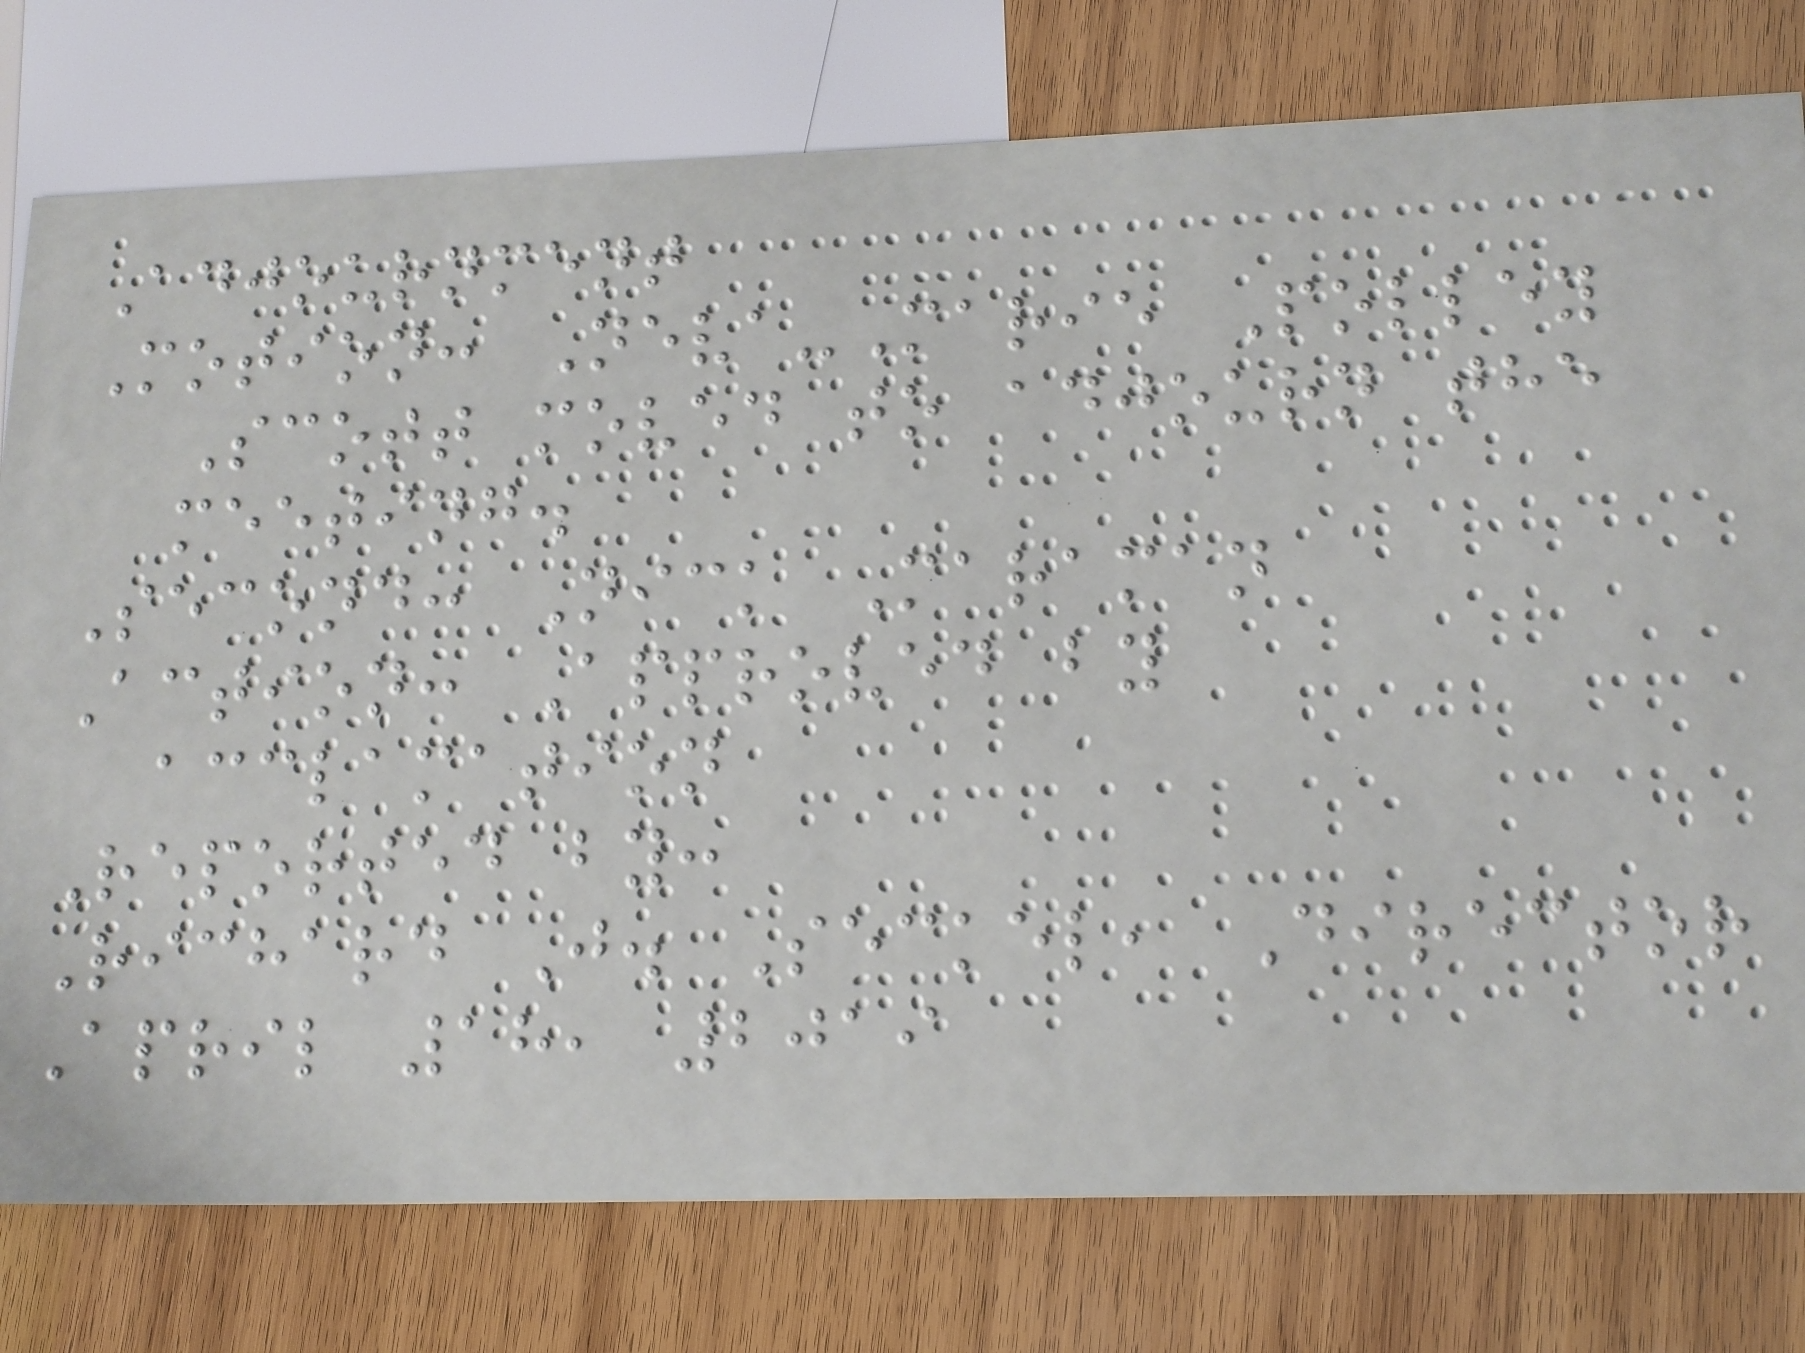Adjournment
Motion: Neva-Marie Polley
Scott moved to adjourn the
meeting.
Second: Nick Maraman
Action: Approved by
acclamation
Reported by:
Richard J. Seckel, Director
April 18, 2019
